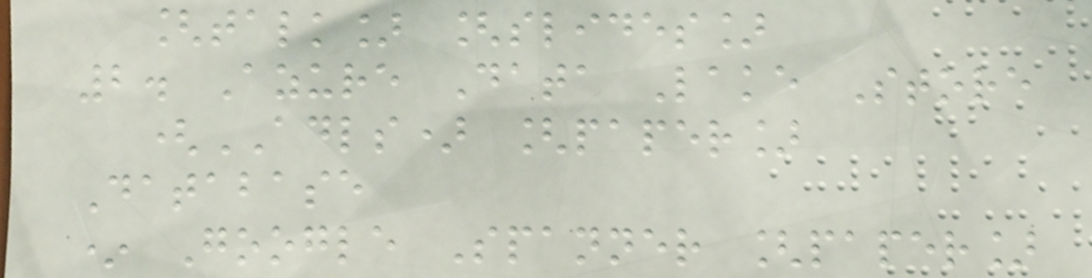[talk] [slides]
2. Azure Data Lake Store
(ADLS) [paper]
Database
* Google Spanner [paper]
